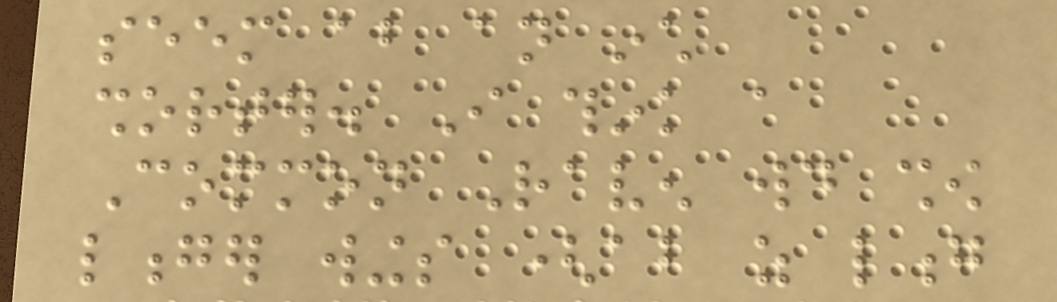seem about an inch
shorter. I think a
Common Raven would show
longer wings (about as long
